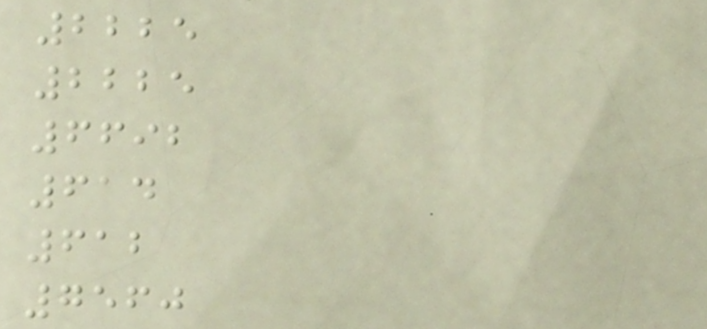2225
2225
6692
614
612
7560
